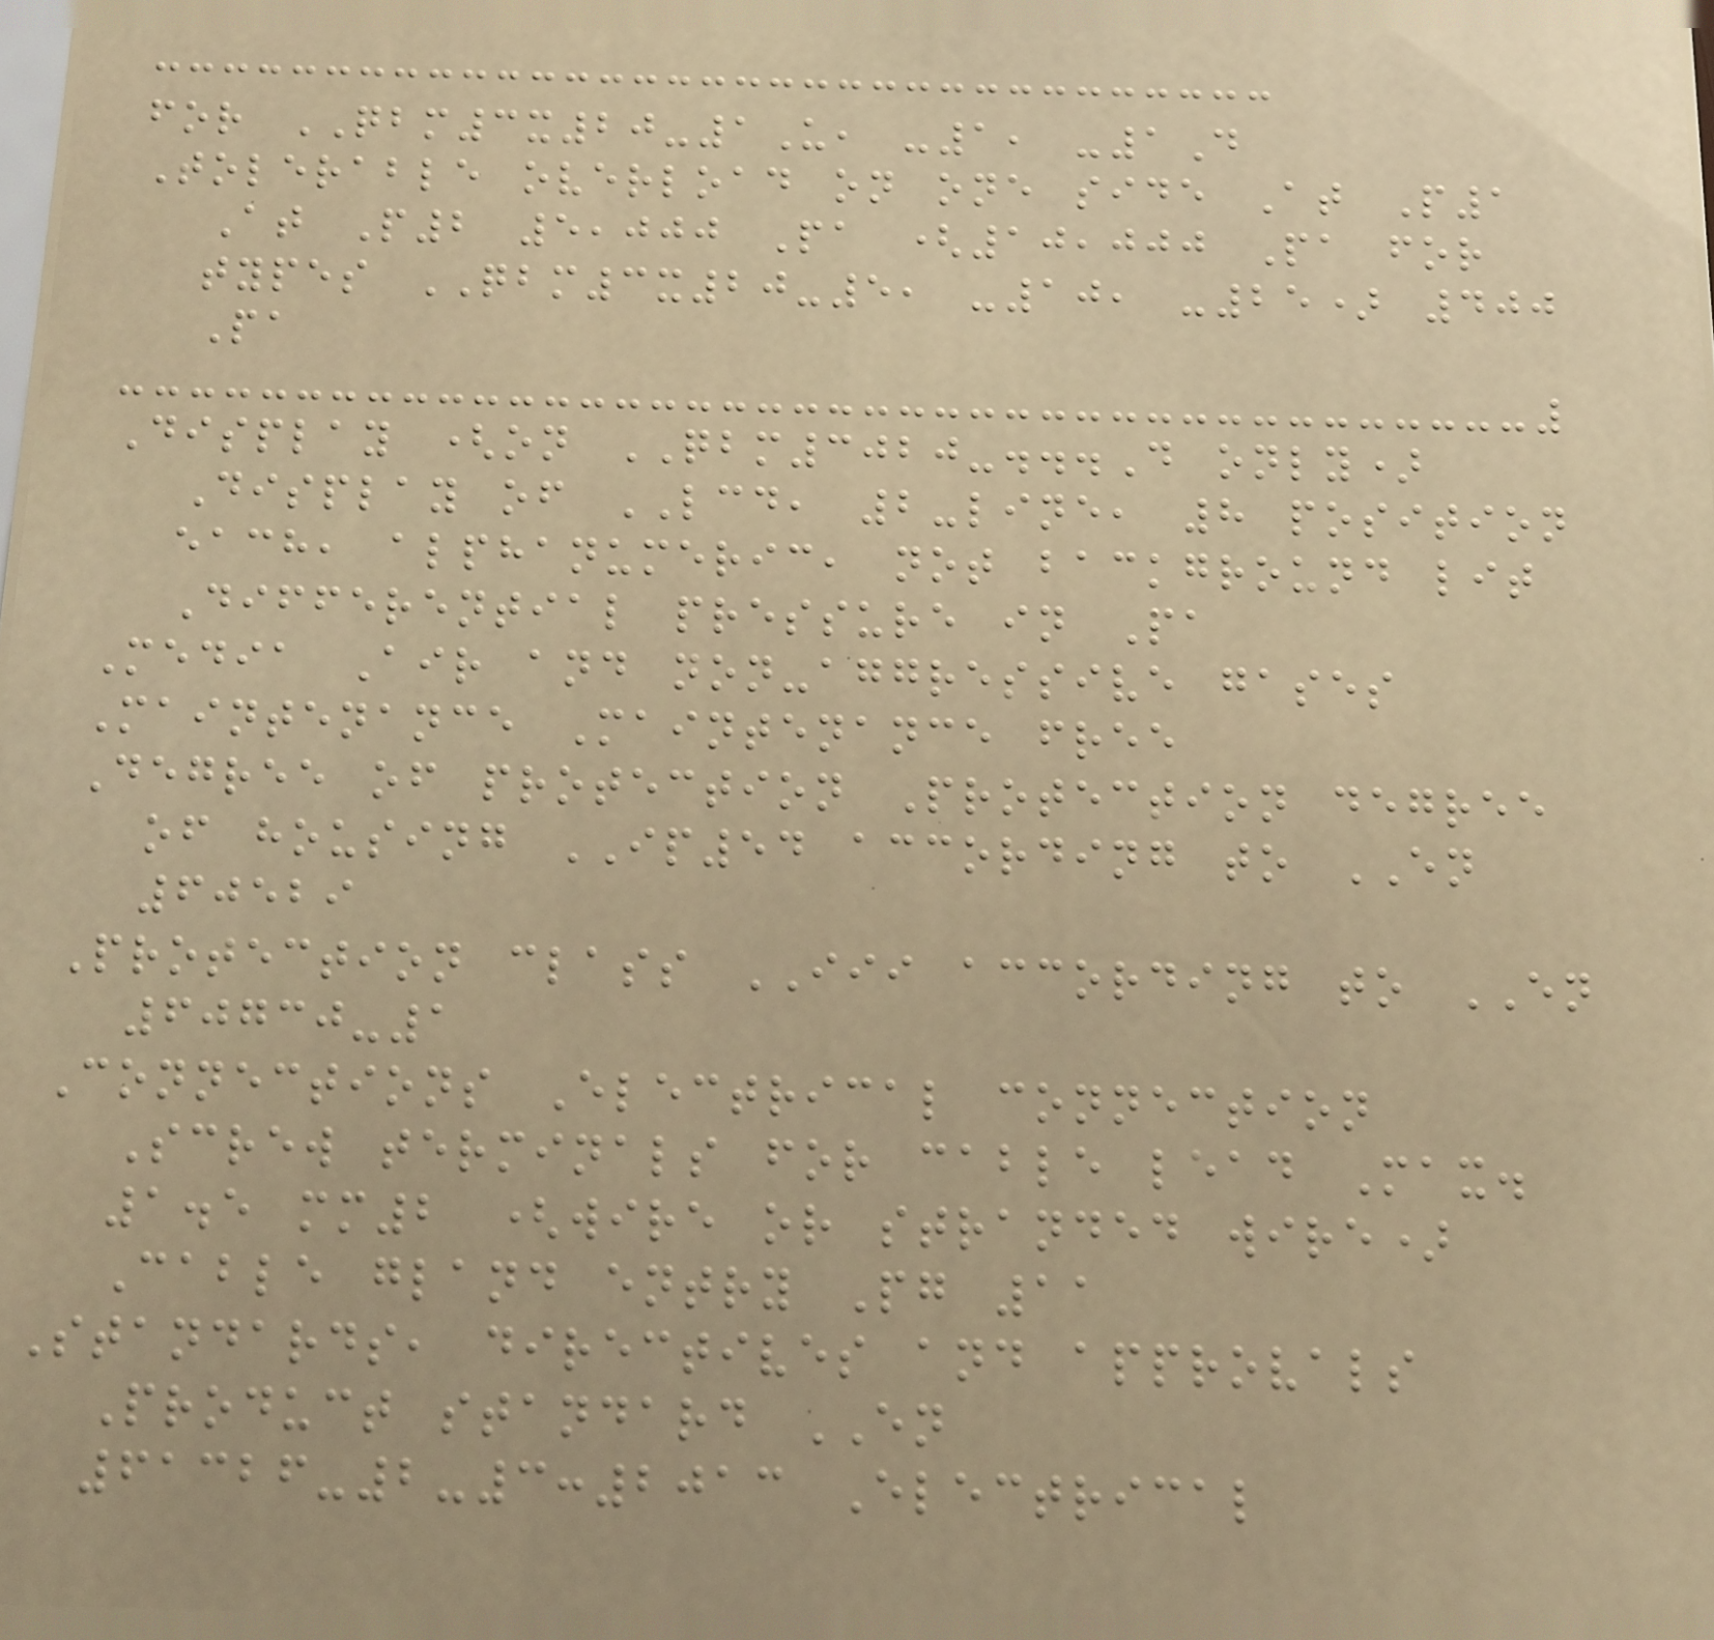for QBM3x20-1U, -1, -1D
Tolerable overload on one side At P1
At P2 5,000 Pa (10,000 Pa for
types QBM3x20-5, -10, -25) 400
Pa
Display (on QBM3020-...D only)
Display of LCD, 2-line, 8 position
each, alphanumeric, not background lit
Differential pressure in Pa
Media Air and non-aggressive gases
Maintenance Maintenance free
Degree of protection Protection degree
of housing IP54 according to EN
60529
Protection class III according to EN
60730-1
Connections Electrical connection
Screw terminals for cable lead Max.
1.5 mm2 (wire or stranded wire)
Cable gland entry Pg 11
Standards, directives and approvals
Product standard EN
61326-2-3:2013 Electrical
